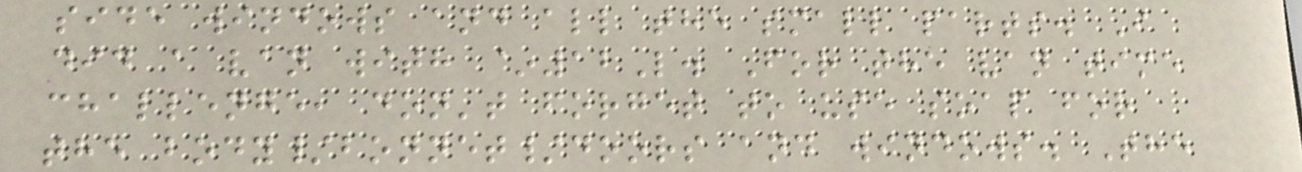side windows and all the small parts. I
did a van with ~12L. For the van time
challenge, don't forget to use soap for
the body/bonnet/doors and windows. The
